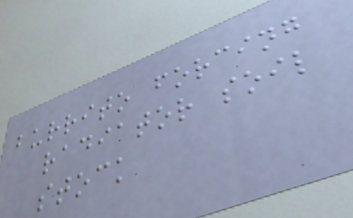burrito forcing
radiator soil
stock
